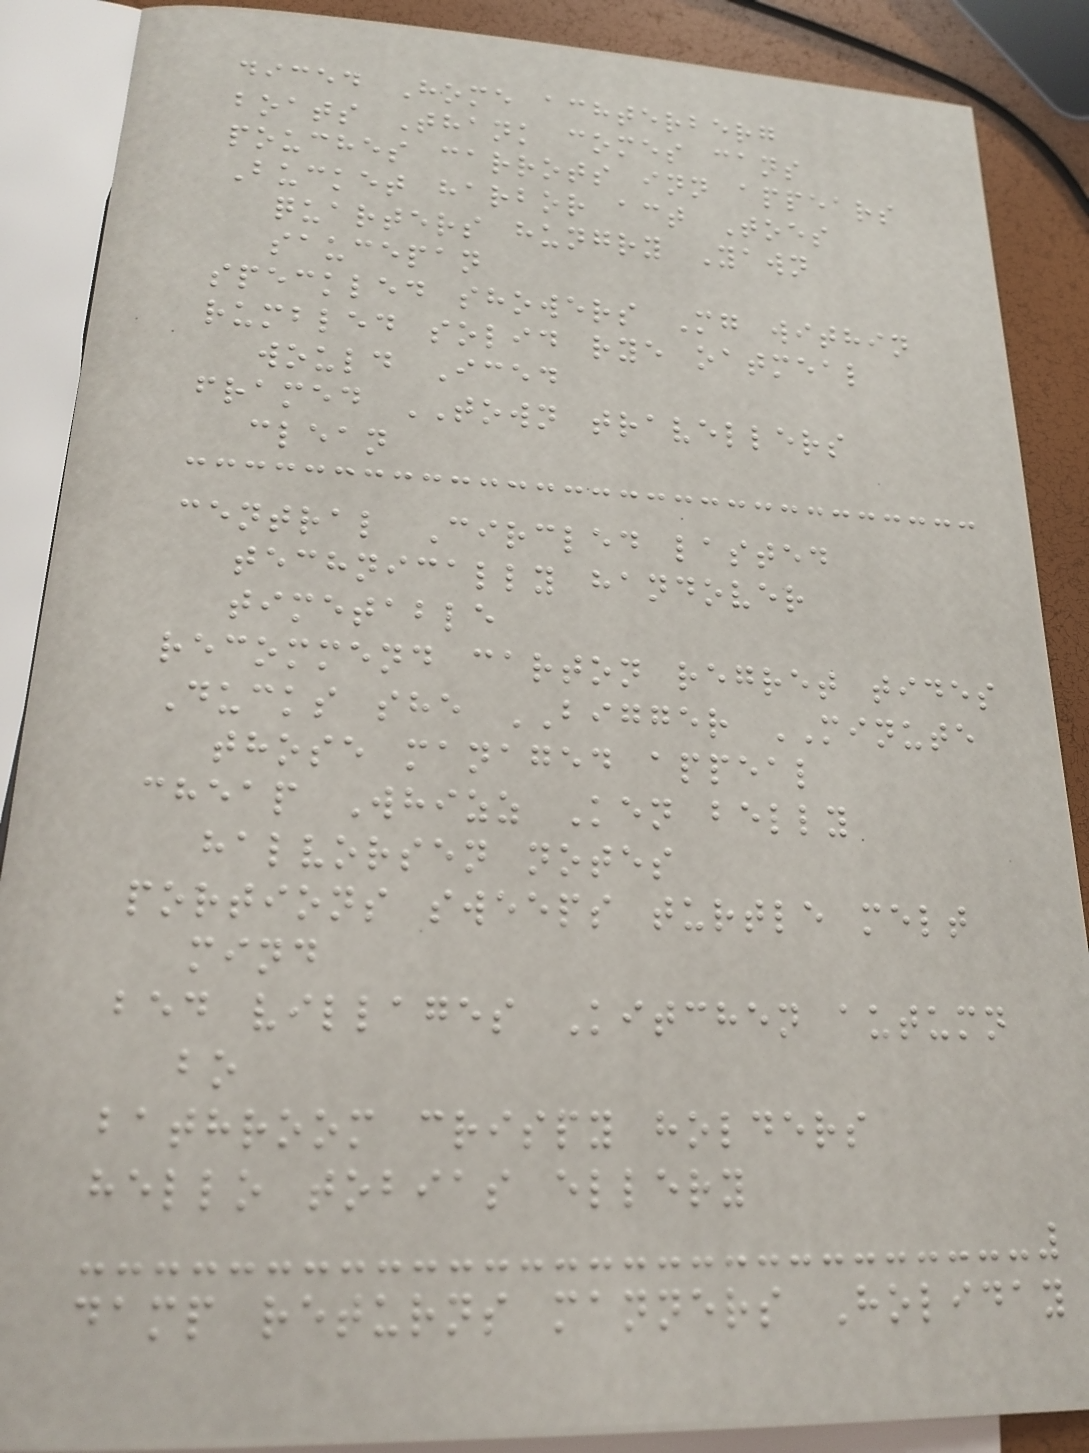diced Home achterberg
boats Thank comes cans
pouches carrots inn appears
Bucket harbor act Toes
quarters hungry Yawn
saucepan
speckled showers Mg within
rumbled solid rye oatmeal
would Iced
framed TOWN travellers
clean
central Circled lasted
technically handover
timetable
recommend carton regret tides
Ducks she BIGGER MINUTE
those managed appeal
cheap Whizz Ken belly
halvorsen notes
portions sweeps turtle melt
mind
bed villages Kitchen autumn
bo
bathroom crispy holders
hello tobias ellery
damp returns manners Holiday
